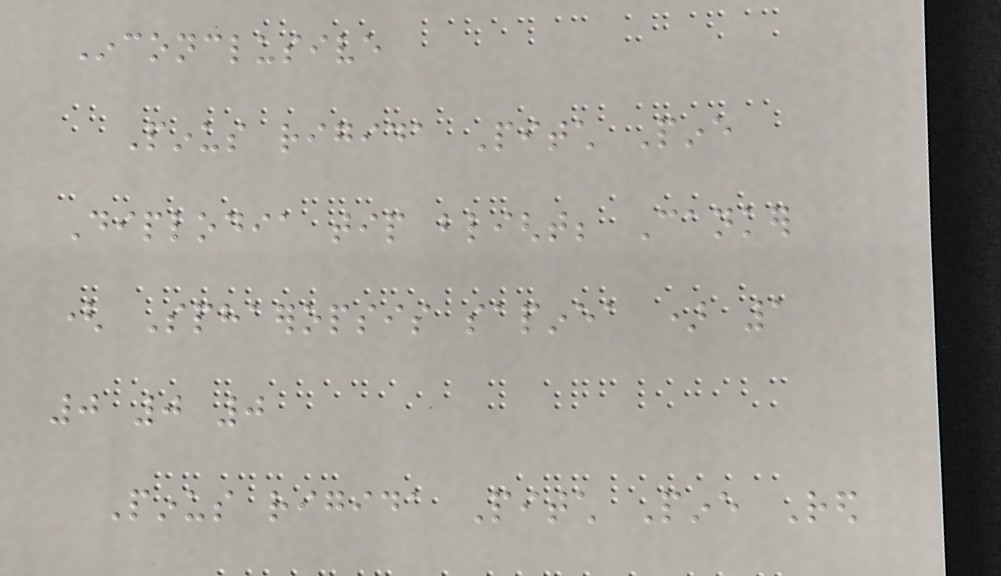Inconclusive
Pinus rigida Pitch Pine
Diplodia tip blight; Canker
( Sphaeropsis sapinea ) 1
0 0 0
Pinus rigida Pitch Pine Red
